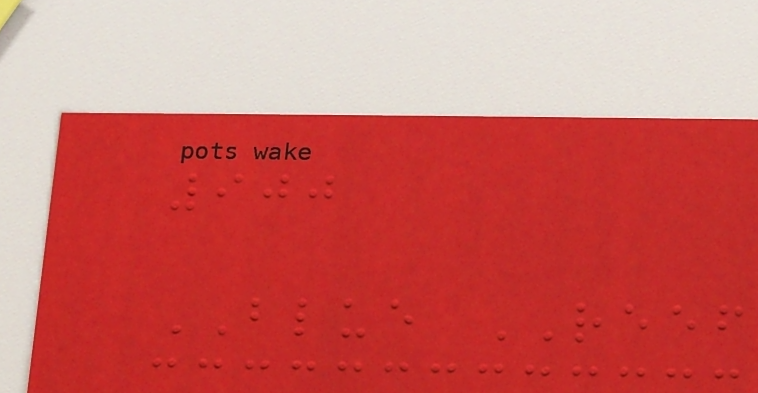900
BLUE REEF
